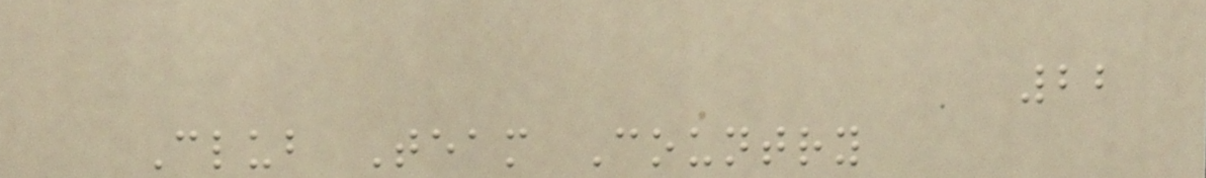22
Club Team Country
